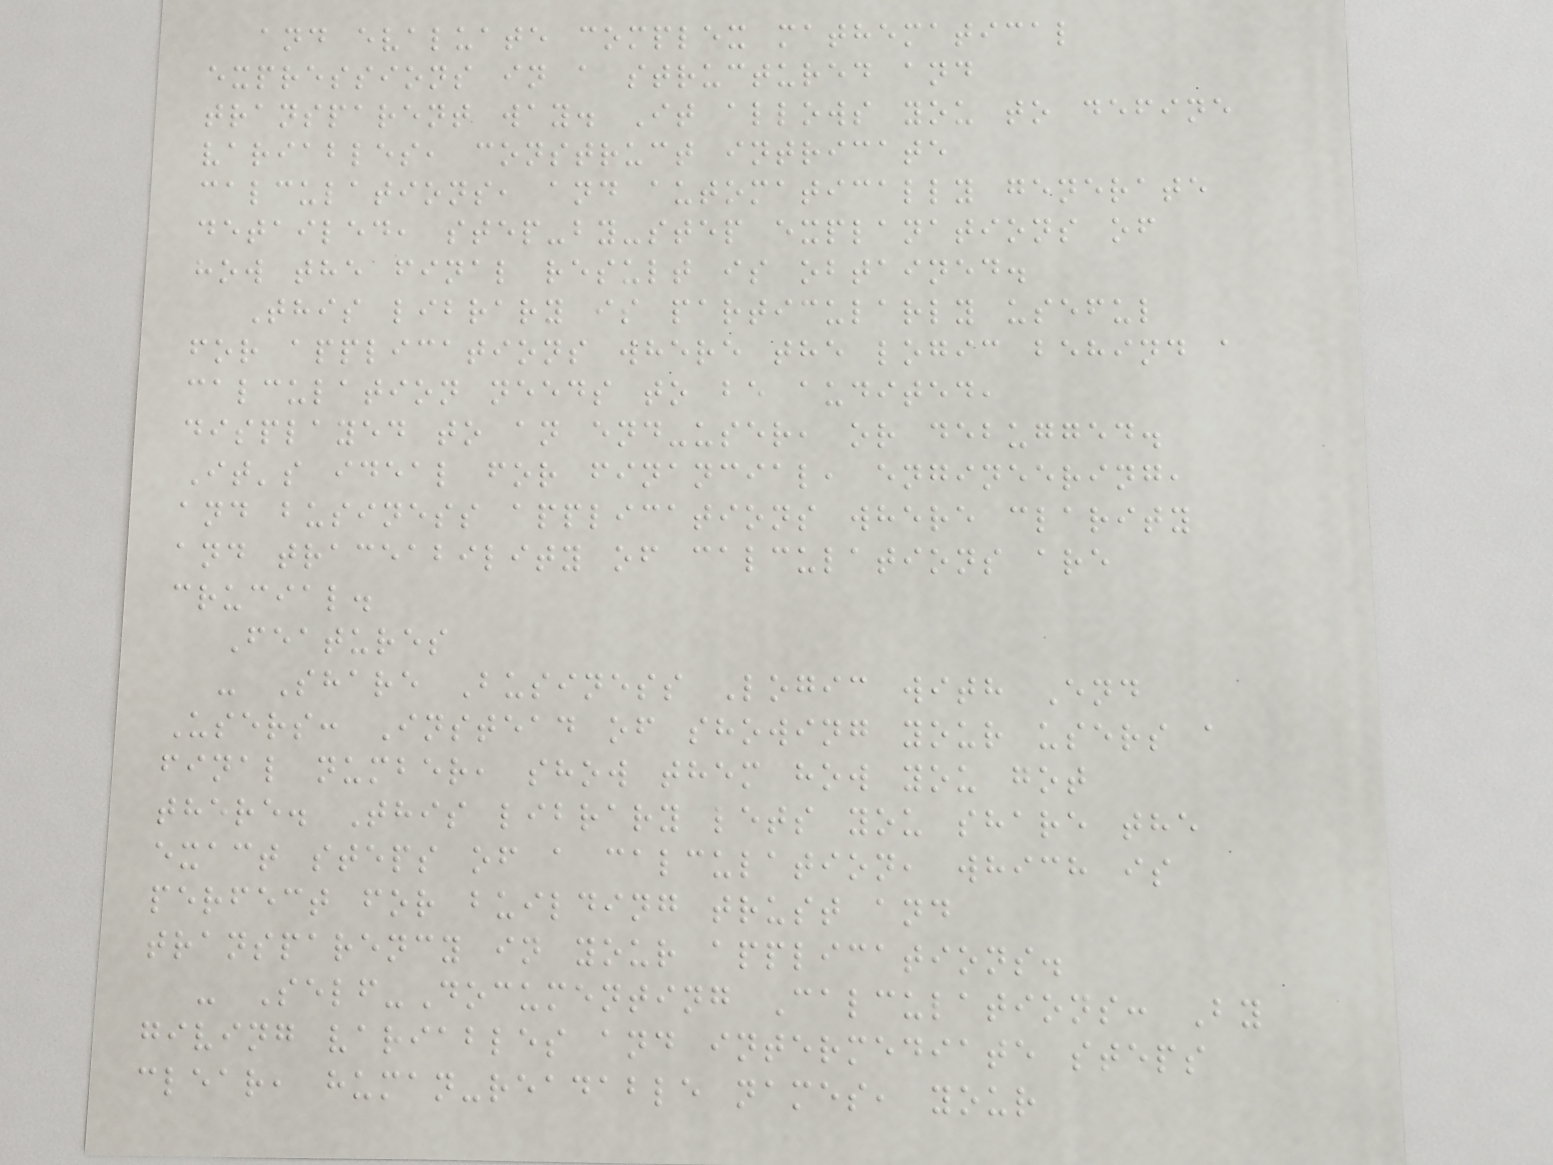and evaluate complex mathematical
expressions in a structured and
transparent way. It allows you to define
variables, construct intricate
calculations, and automatically generate
detailed, step-by-step explanations of
how the final result is obtained.
This library is particularly useful
for applications where the logic behind a
calculation needs to be audited,
displayed to an end-user, or debugged.
It's ideal for financial, engineering,
and business applications where clarity
and traceability of calculations are
crucial.
Features
- Share Business Logic with End
Users: Instead of showing your users a
final number, show them how you got
there. This library lets you share the
exact steps of a calculation, which is
perfect for building trust and
transparency in your applications.
- Self-Documenting Calculations: By
giving variables and intermediate steps
clear, human-readable names, your
